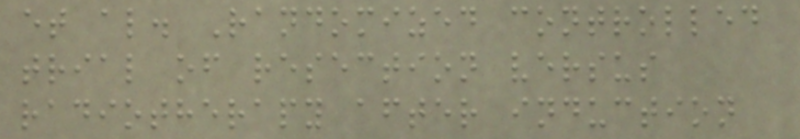et al. Randomized controlled
trial of resection versus
radiotherapy after induction
